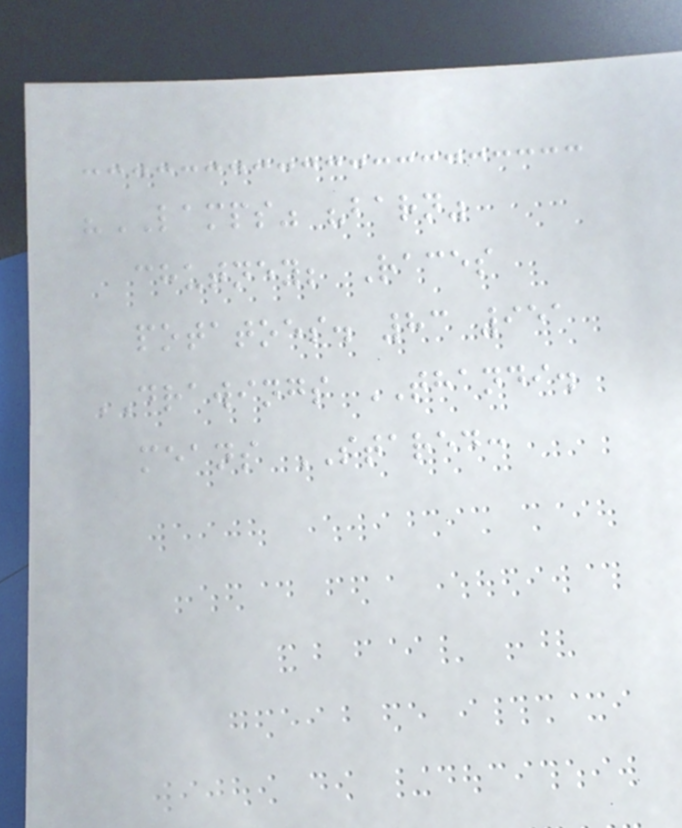"LAMPS" "barn"
chutney; Races
potatoes. 83 951
DRAWINGS THANDI.
means STARED:
